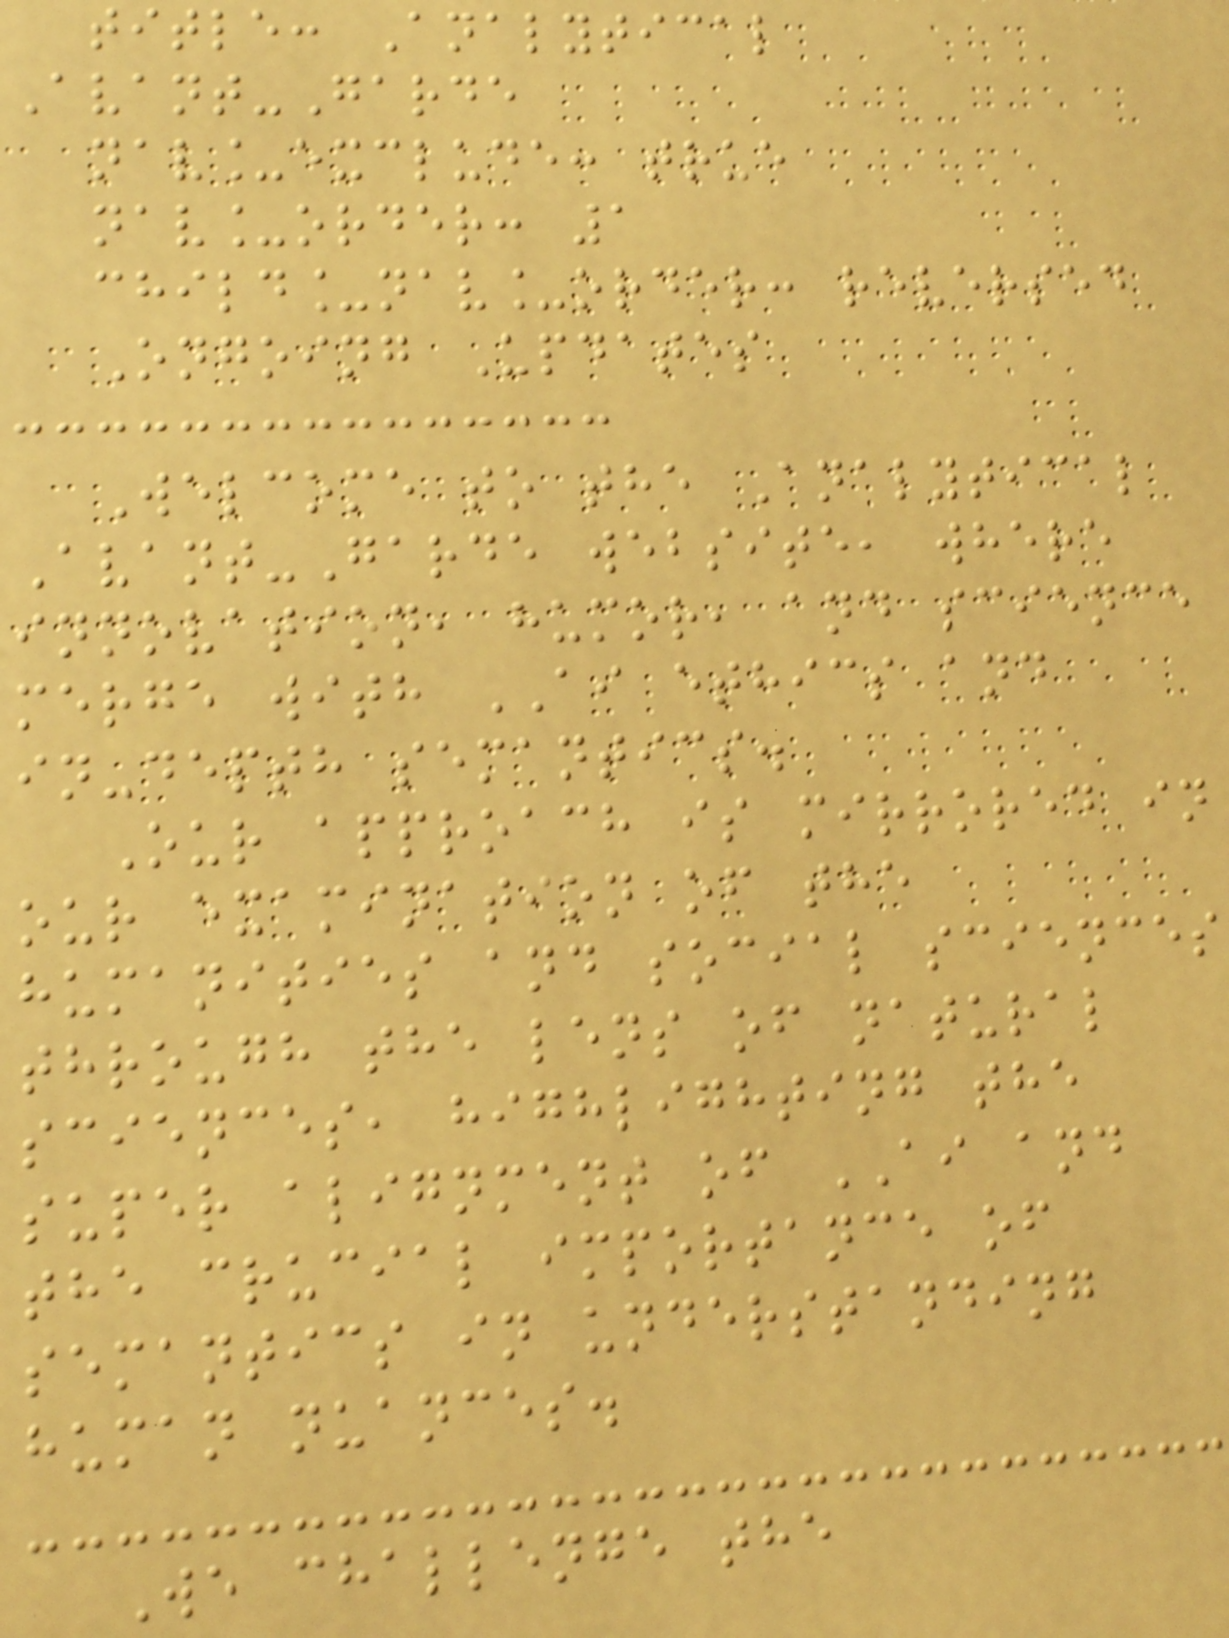title: Analytical
Avant-Garde
nav_exclude: true
nav_order: 1
child_nav_order: reversed
Ongoing Updates
Welcome to the Analytical
Avant-Garde website, where
innovation, humor, and science
merge with AI ethics and
in-depth semantics.
Our approach is mirrored in
our examination of the
humanities and social sciences
through the lens of natural
sciences, highlighting the
super alignment of AI and
the crucial importance of
semantics in understanding
human nuances.
We challenge the
